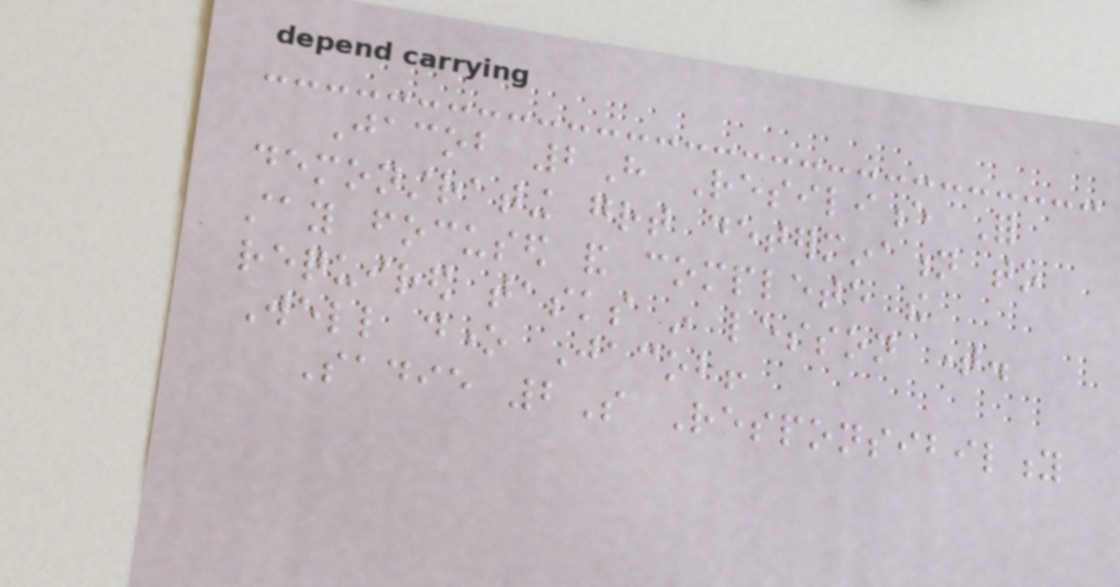Jacob 2H Resilience For
demonstrating great determination to
stay focused and complete the
required tasks in lesson time.
Well done Jacob!
Sadie 2S Responsibility
